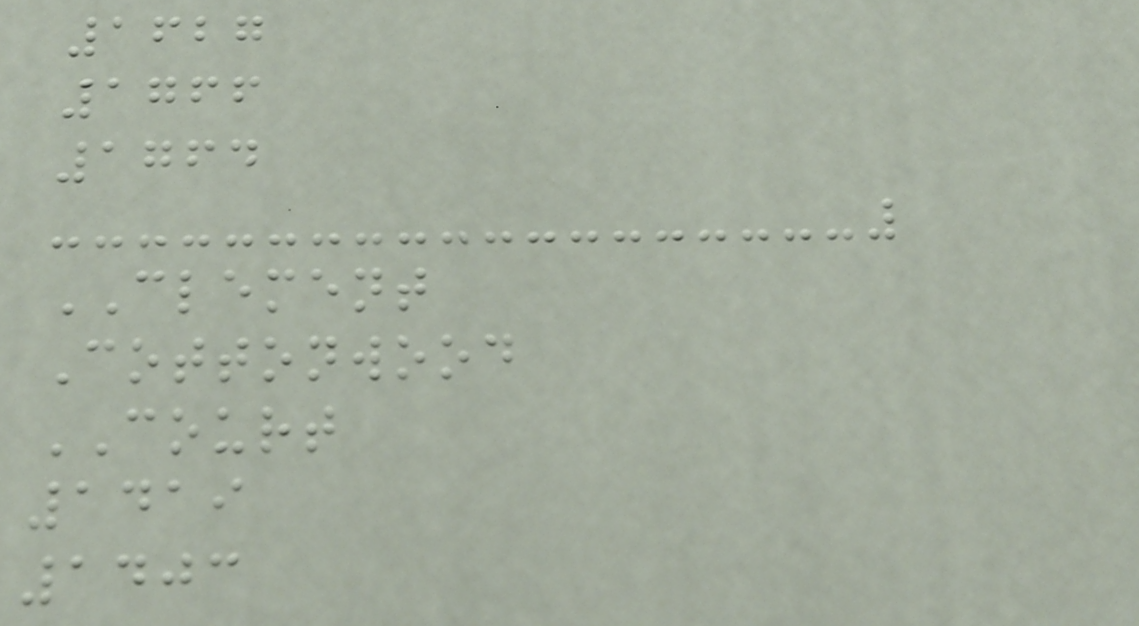1627
1766
1764
CLEMENT
Cottonwood
COURT
1419
1403
